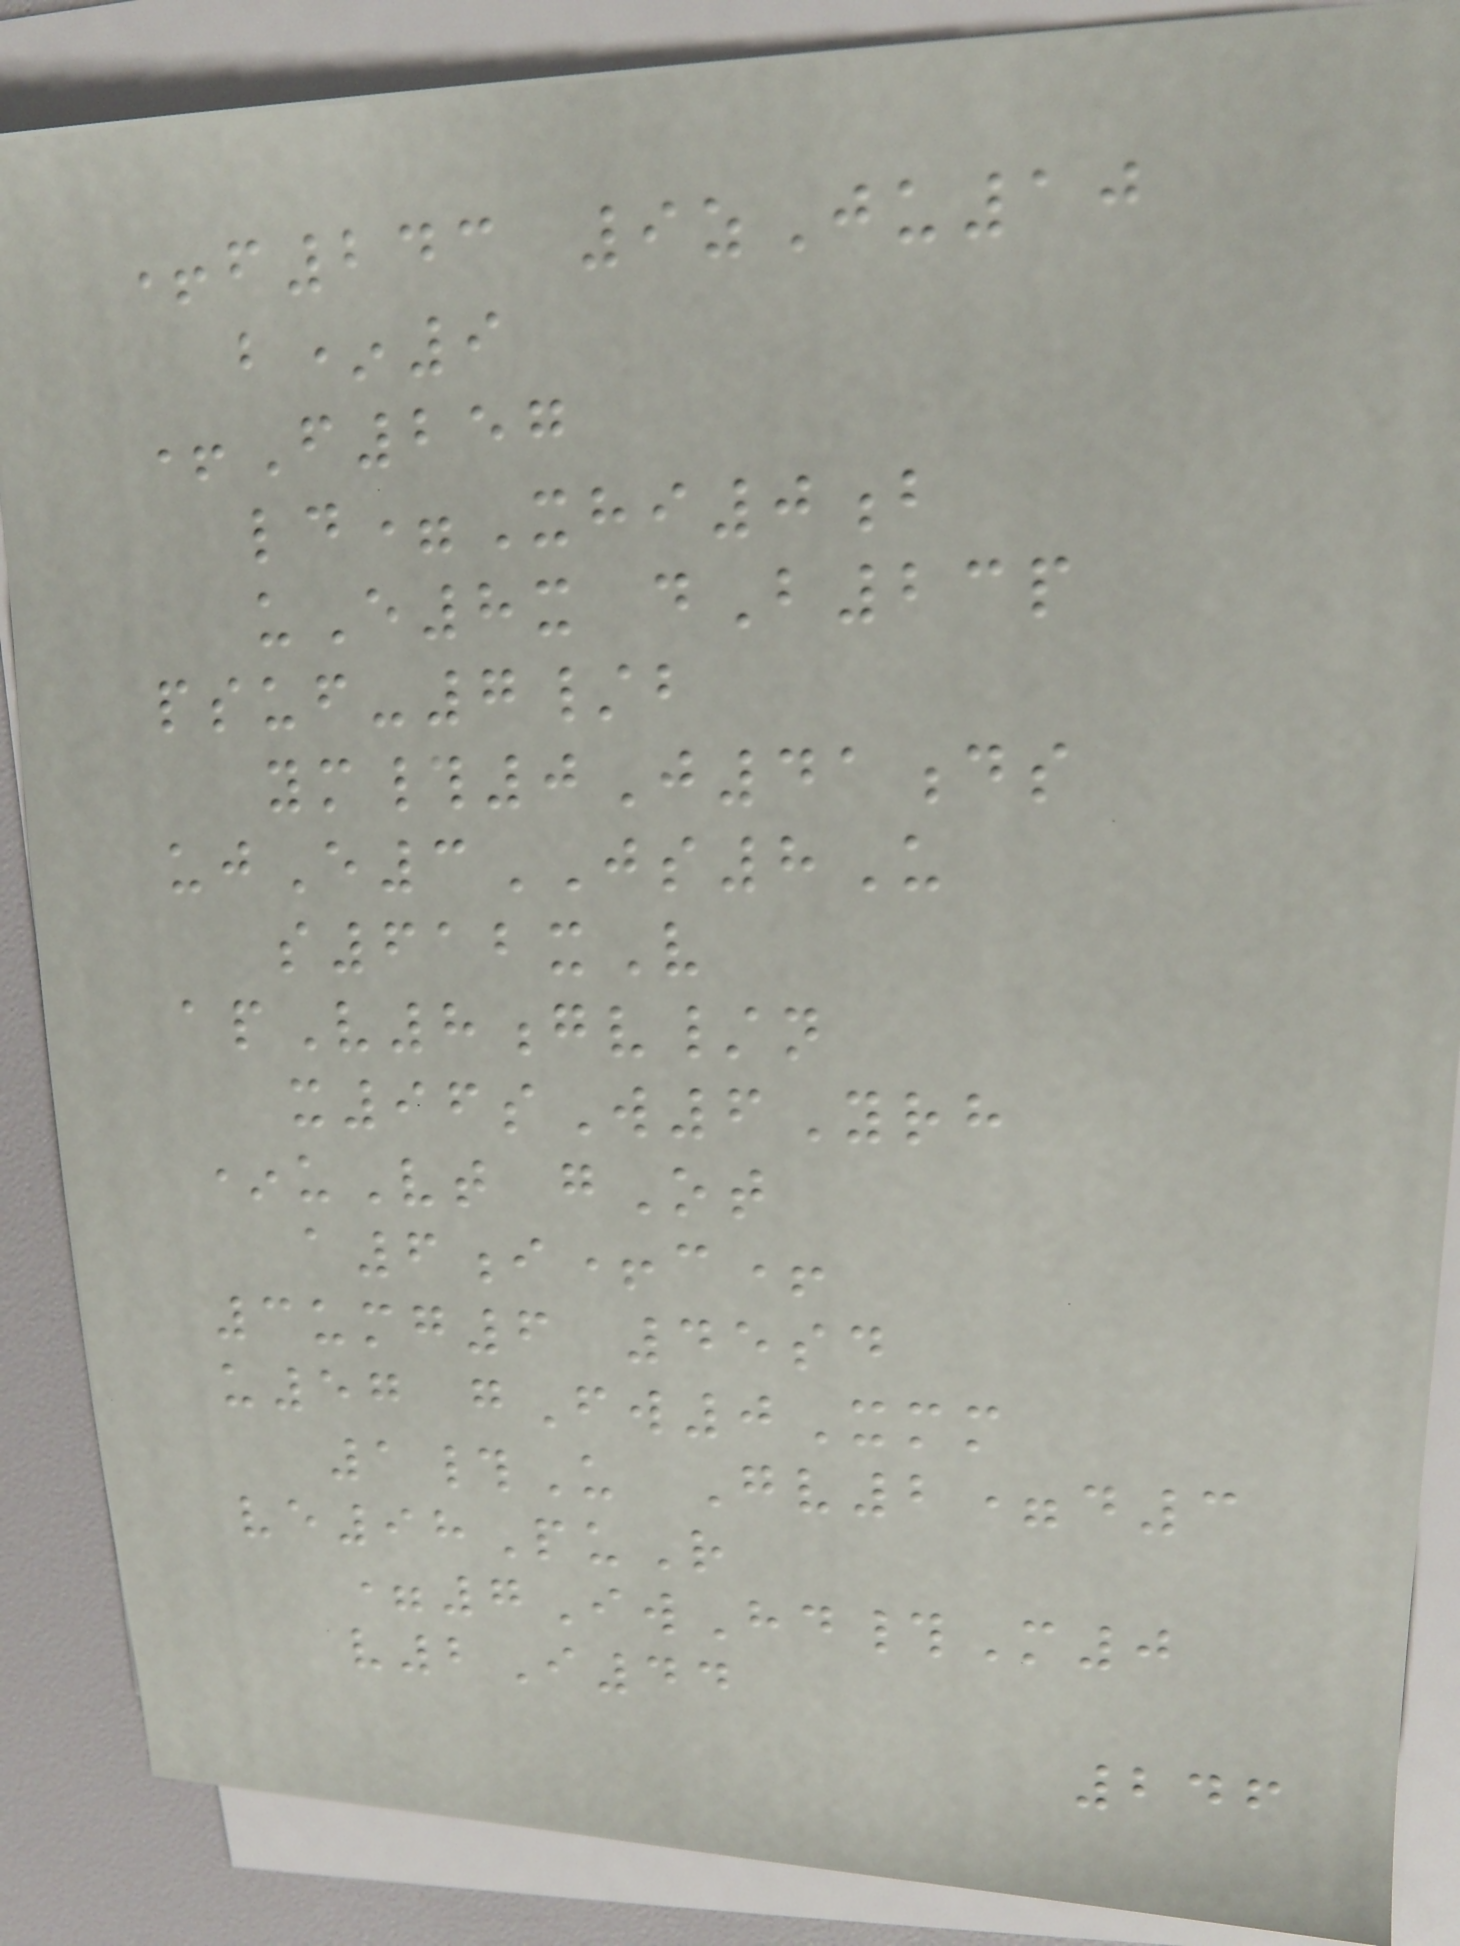+f243 9zJu10
b*9
+F257
ld=Xhi0b
uE8x dB23p
psuf-7/b
ym#0J41ds
ujE3JS8U
s612xV
apV8gv/n
x96sW6Yrh
*uVt gOt
a6i+c+
3umg6 45sd
u57 gFw0Xmm
1#U Gv2=d3
ve98PuR
=7IwHd#M0
v2I44
246
